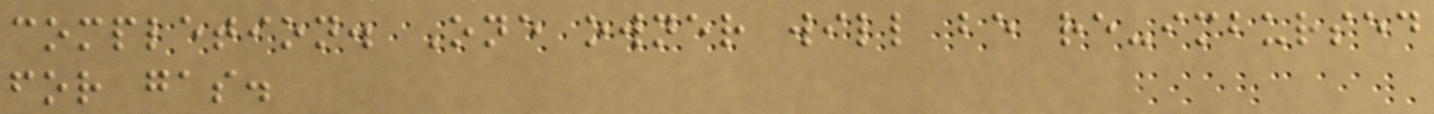completion. One owner will be re-imbursed
for gas.
